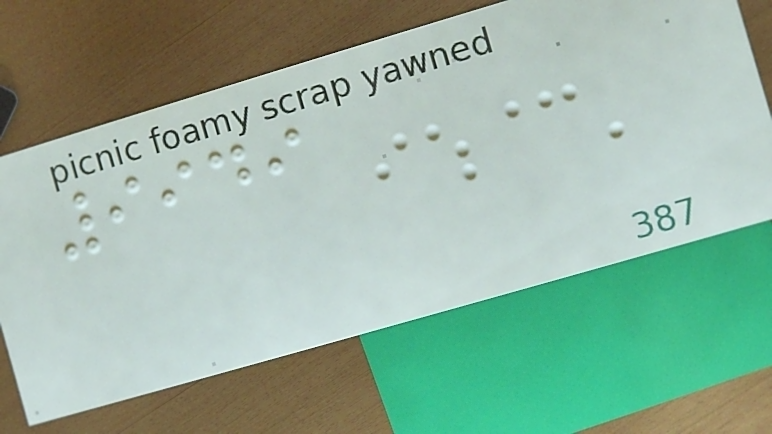9949
